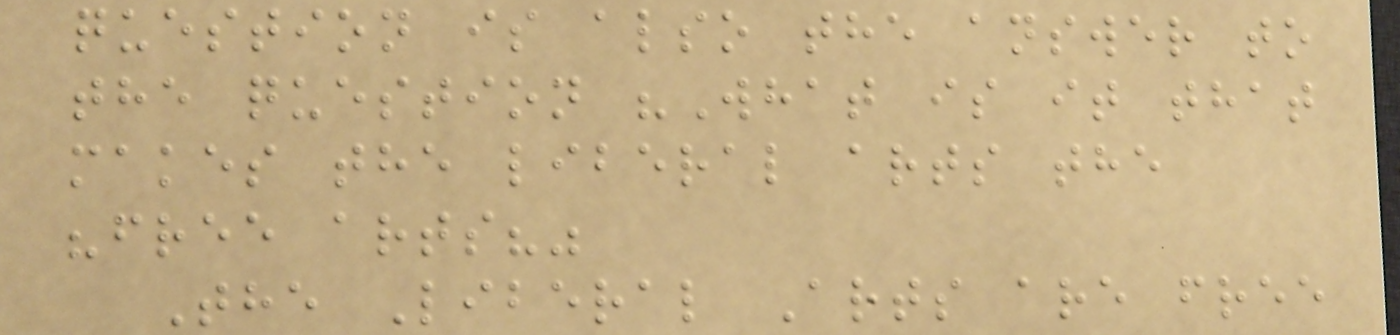question is also the answer to
the question "What is it that
makes the liberal arts the
"free arts?"
The Liberal Arts are free
